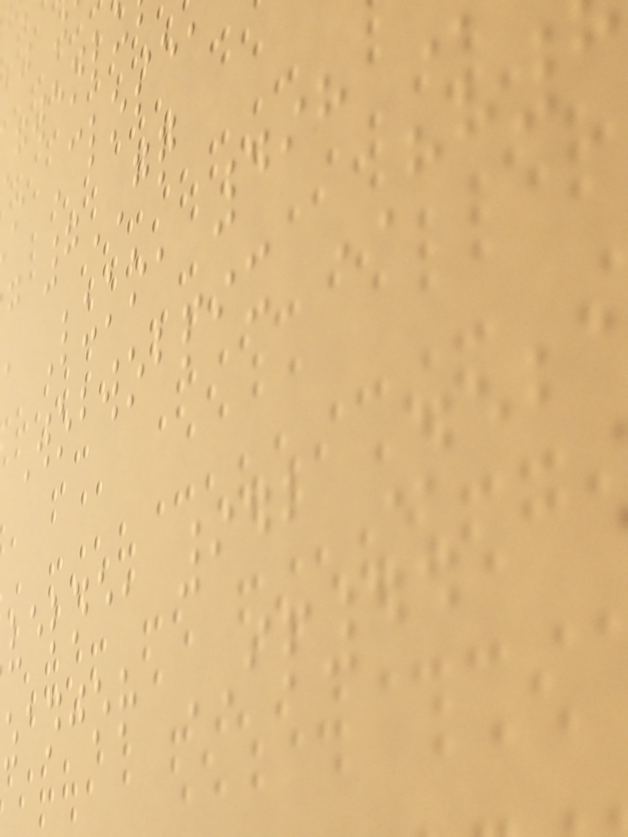i Close
g 7GQ
a Luko, 498
Wobwobpix HH
velne, 942 Neb
zanjor IP44
